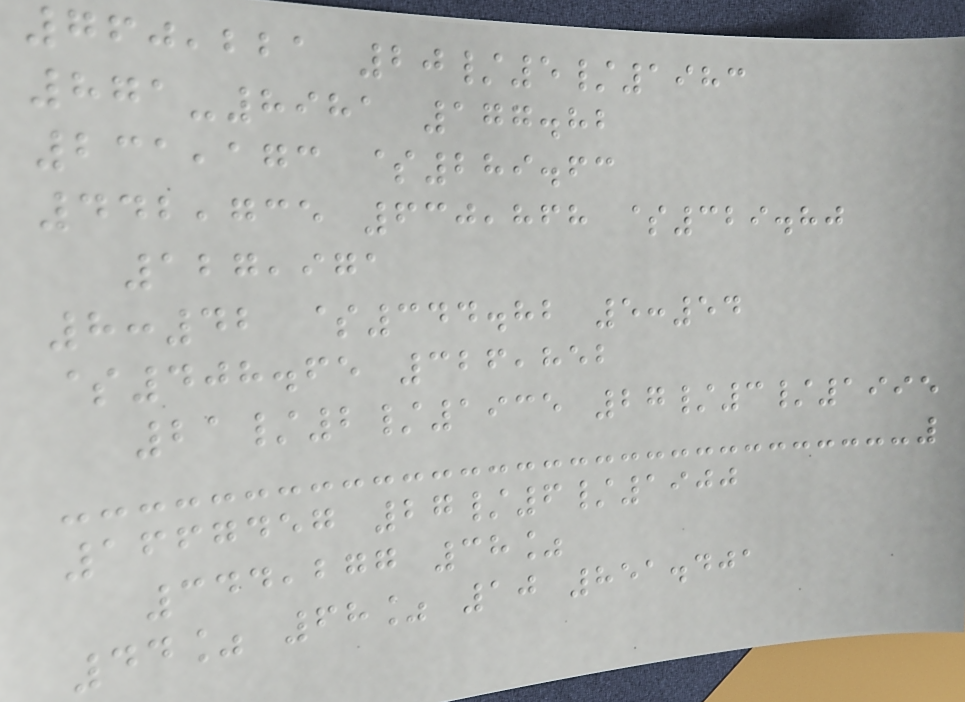760,221 20/5/1983
871-8981 177.82
231,173 $289.63
442,735 630,868 $329.80
127,971
8:42 $344.82 5:54
$408.65 326,852
21/2/1935 27/3/1995
1667457 27/6/1900
344,277 38%
44% 68% 10 851.401
